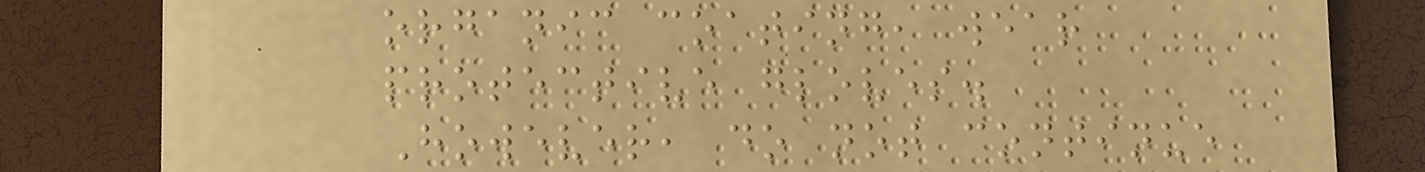organic coating, wear
protective gloves.
However, do not continue
